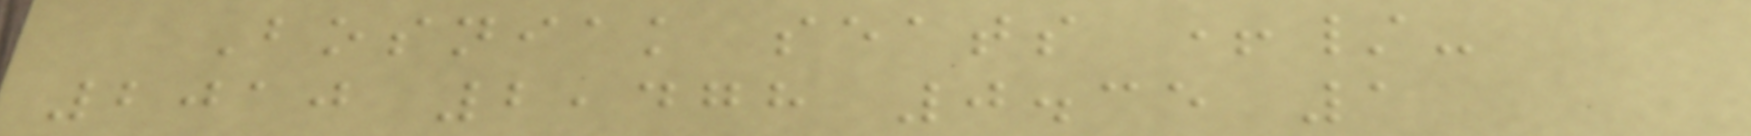Bosniak seats +/-
2010 2,478 0.35 1
